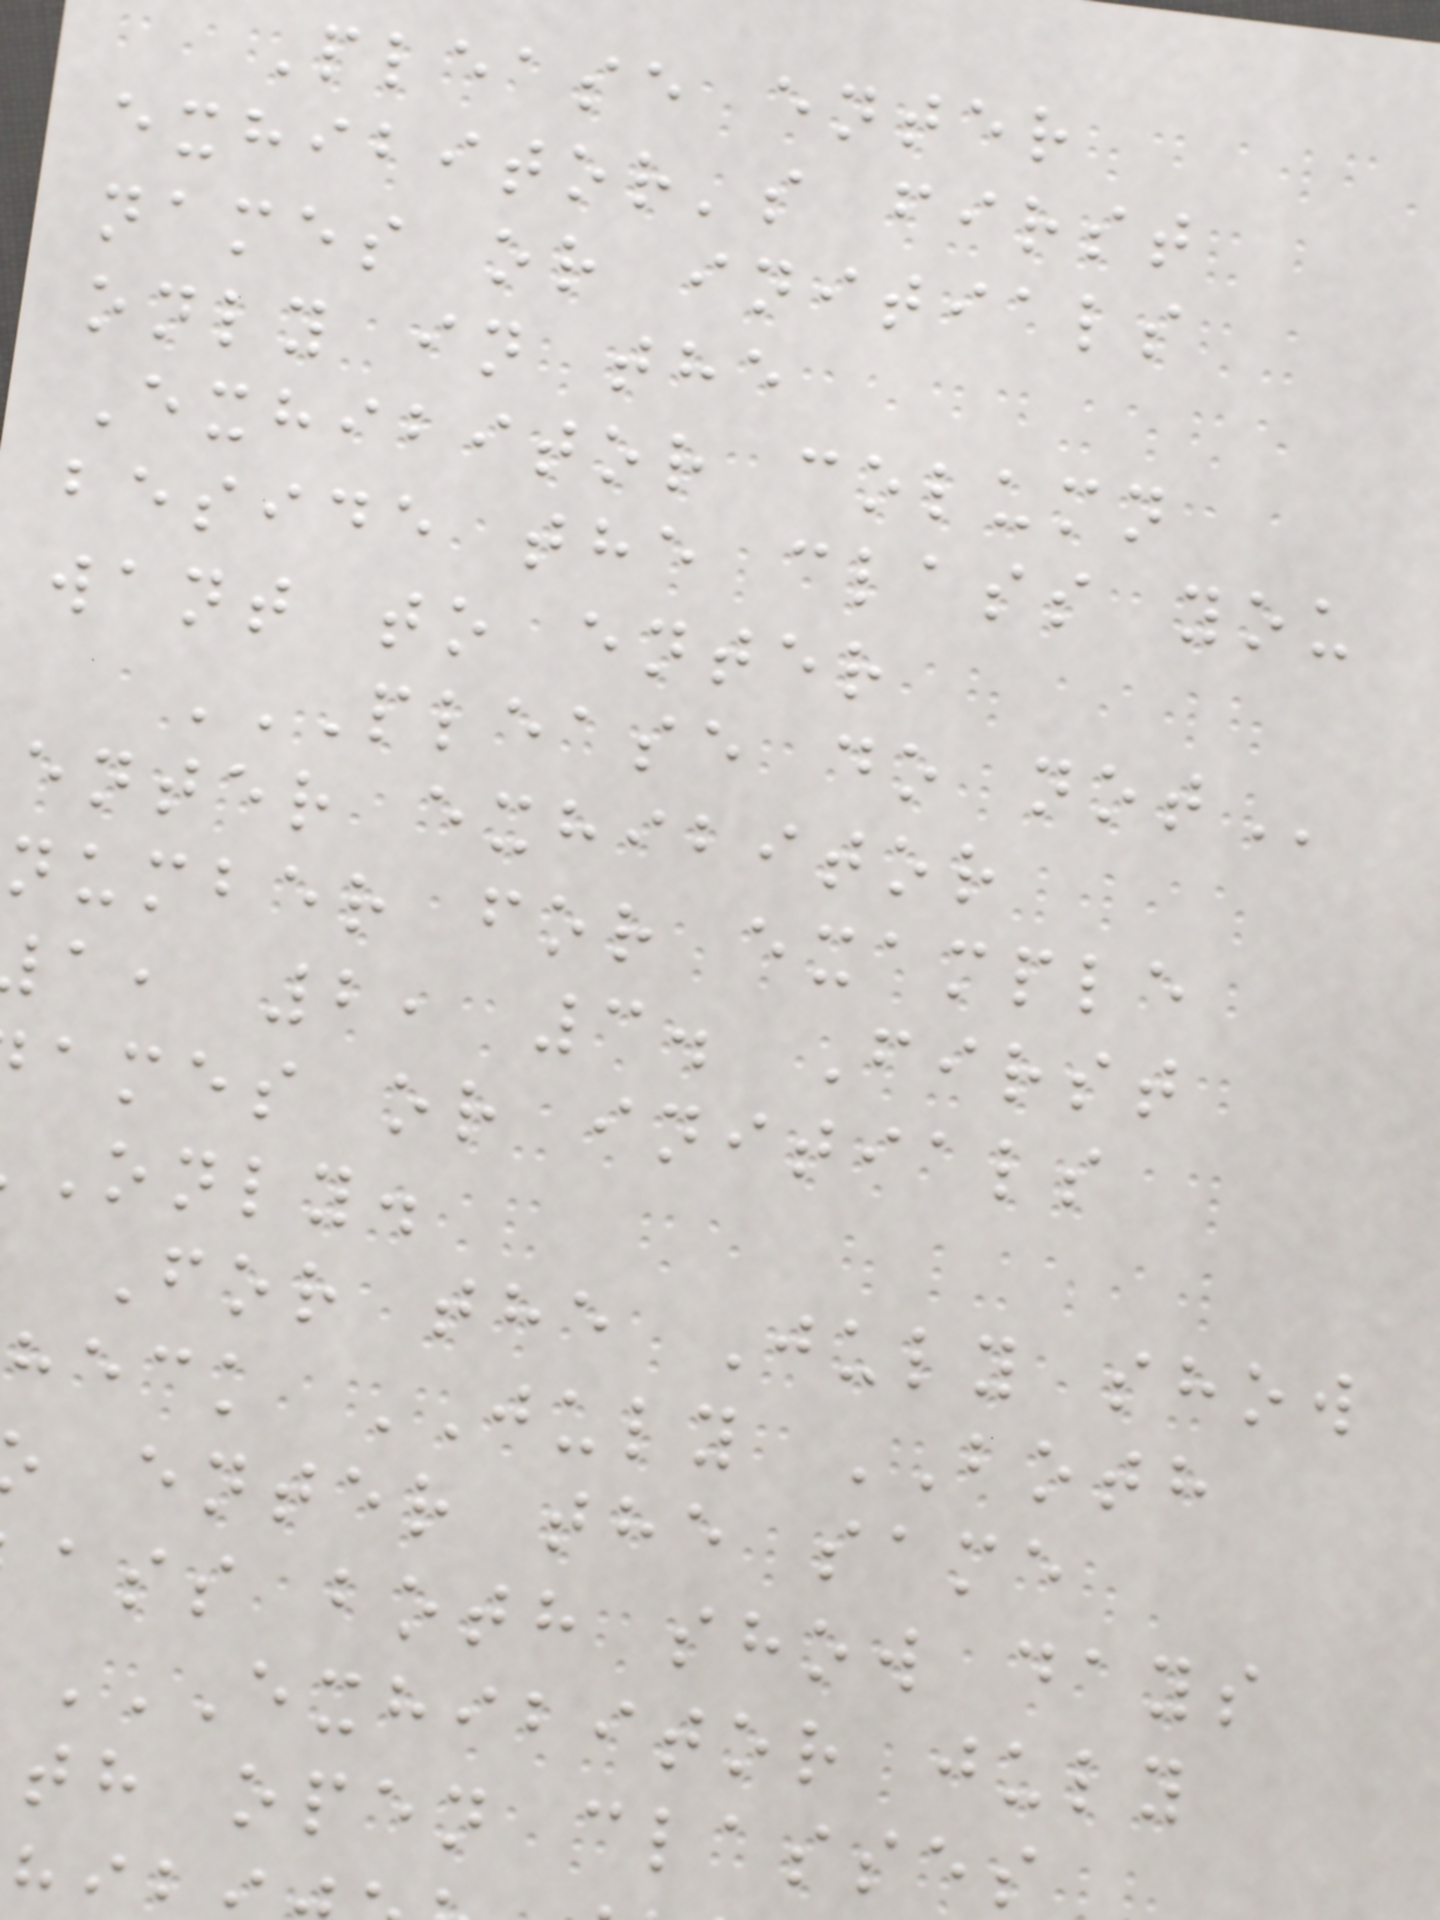Please enter
exhibitor's first
names or initials
only in the
Exhibitor column
beside the class you
want to enter
PLEASE DO NOT
enter exhibitor
number for example
a, 2, 3. First
ames or initials
only.
For the July show
heck JULY BOTH
enter the same
ass both show days
EXHIBITOR JULY
th open classes
